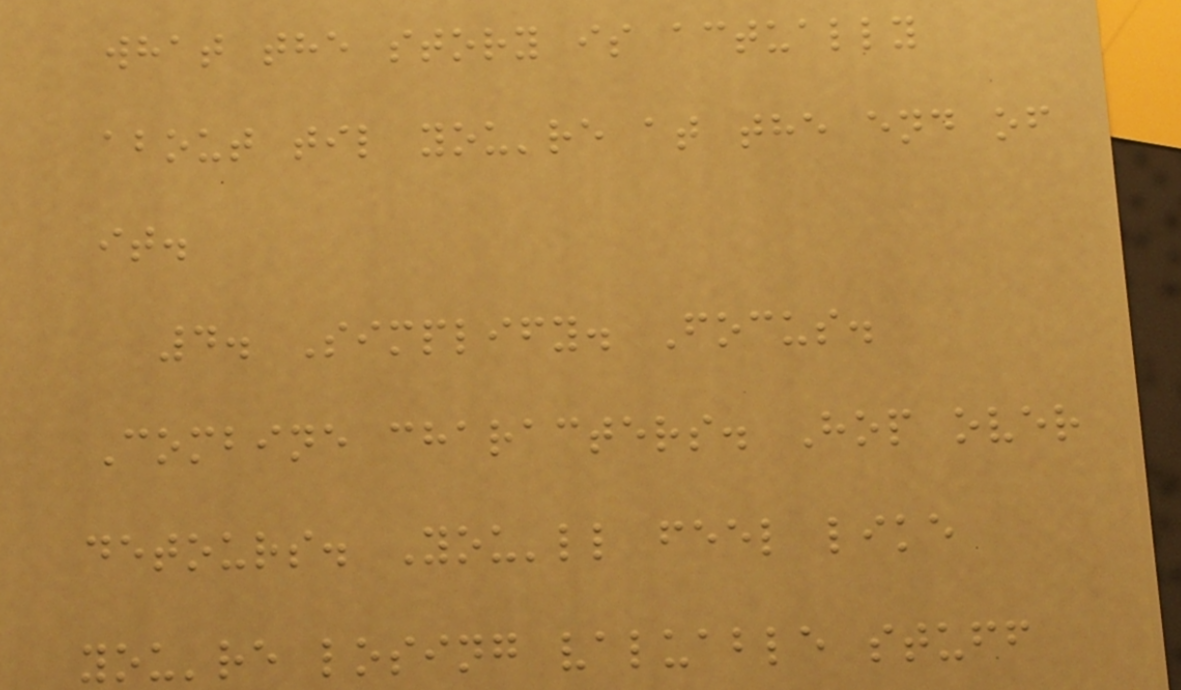what the story is actually
about til you're at the end of
it.
4. Simplify. Focus.
Combine characters. Hop over
detours. You'll feel like
you're losing valuable stuff
